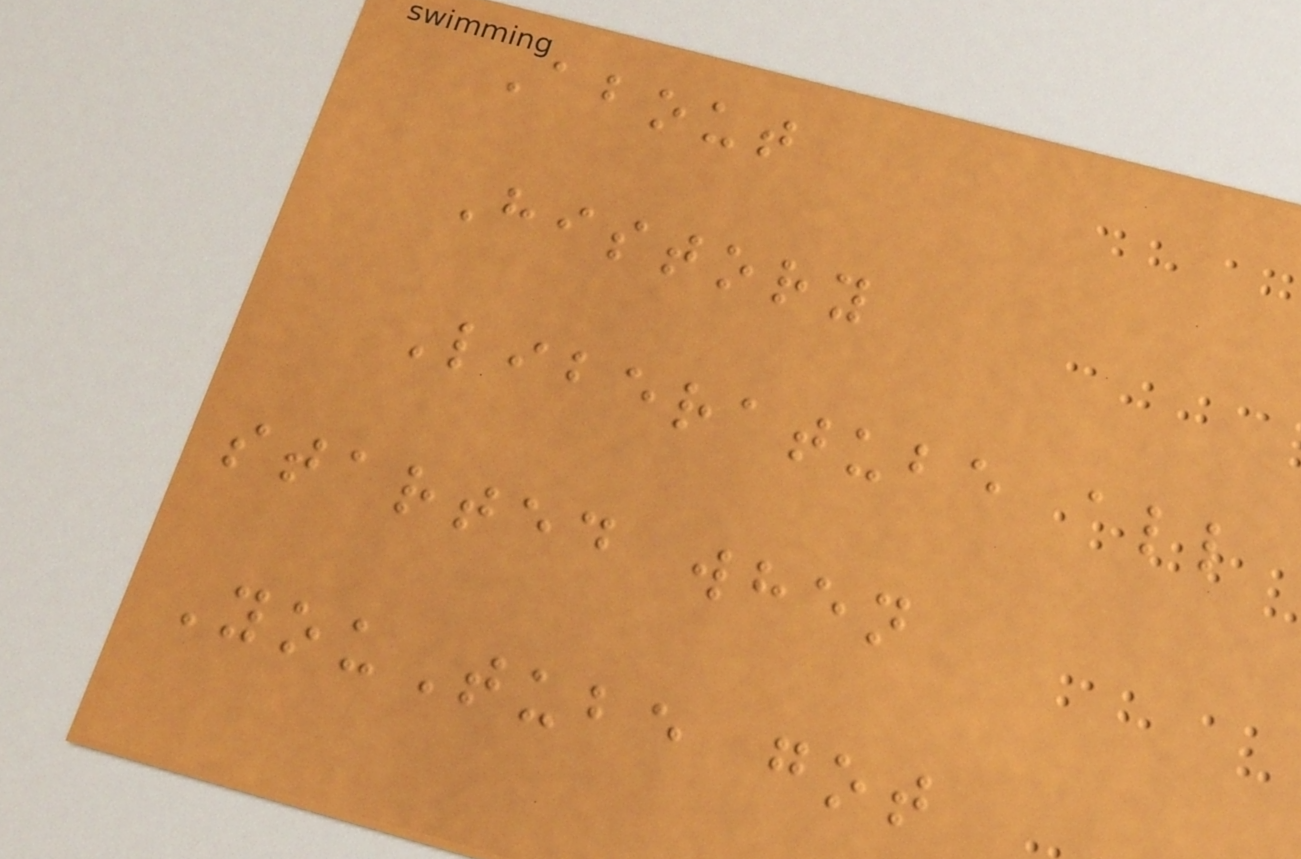About
History
Liberatube all
started when
YouTube got
